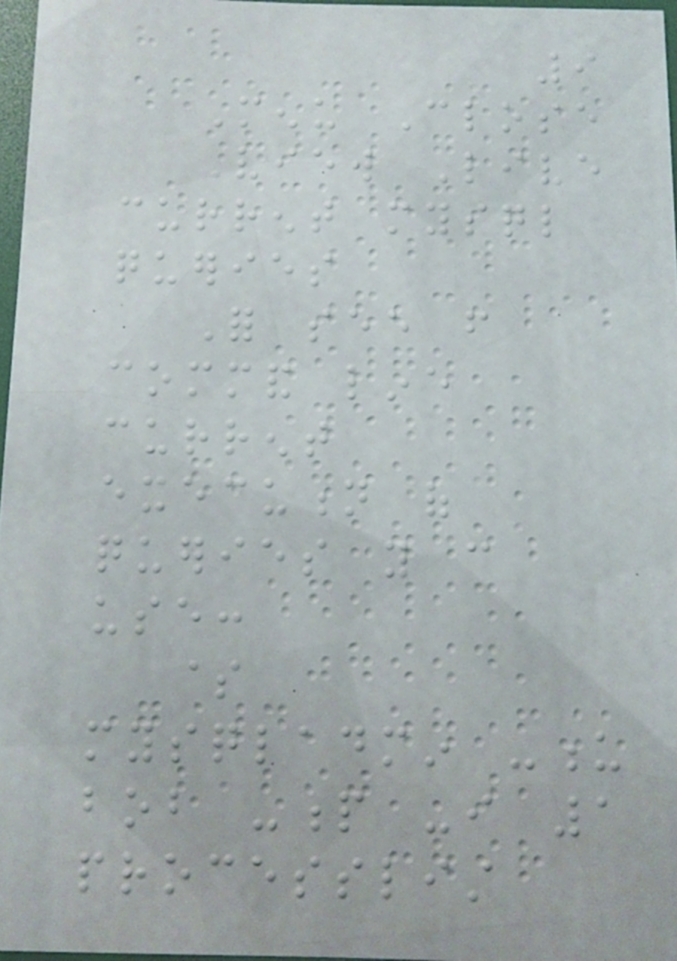9
Menu Close
View Live
current mysql
queries
For see from
command line
current
execution of
queries you can
use:
$
mysqladmin -u
bob -p -i 1
processlist
